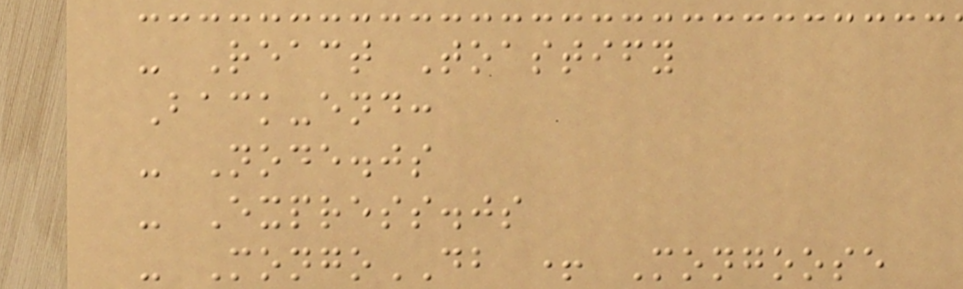- React Toastify
Back-end:
- Node.js
- Express.js
- MongoDB + Mongoose
